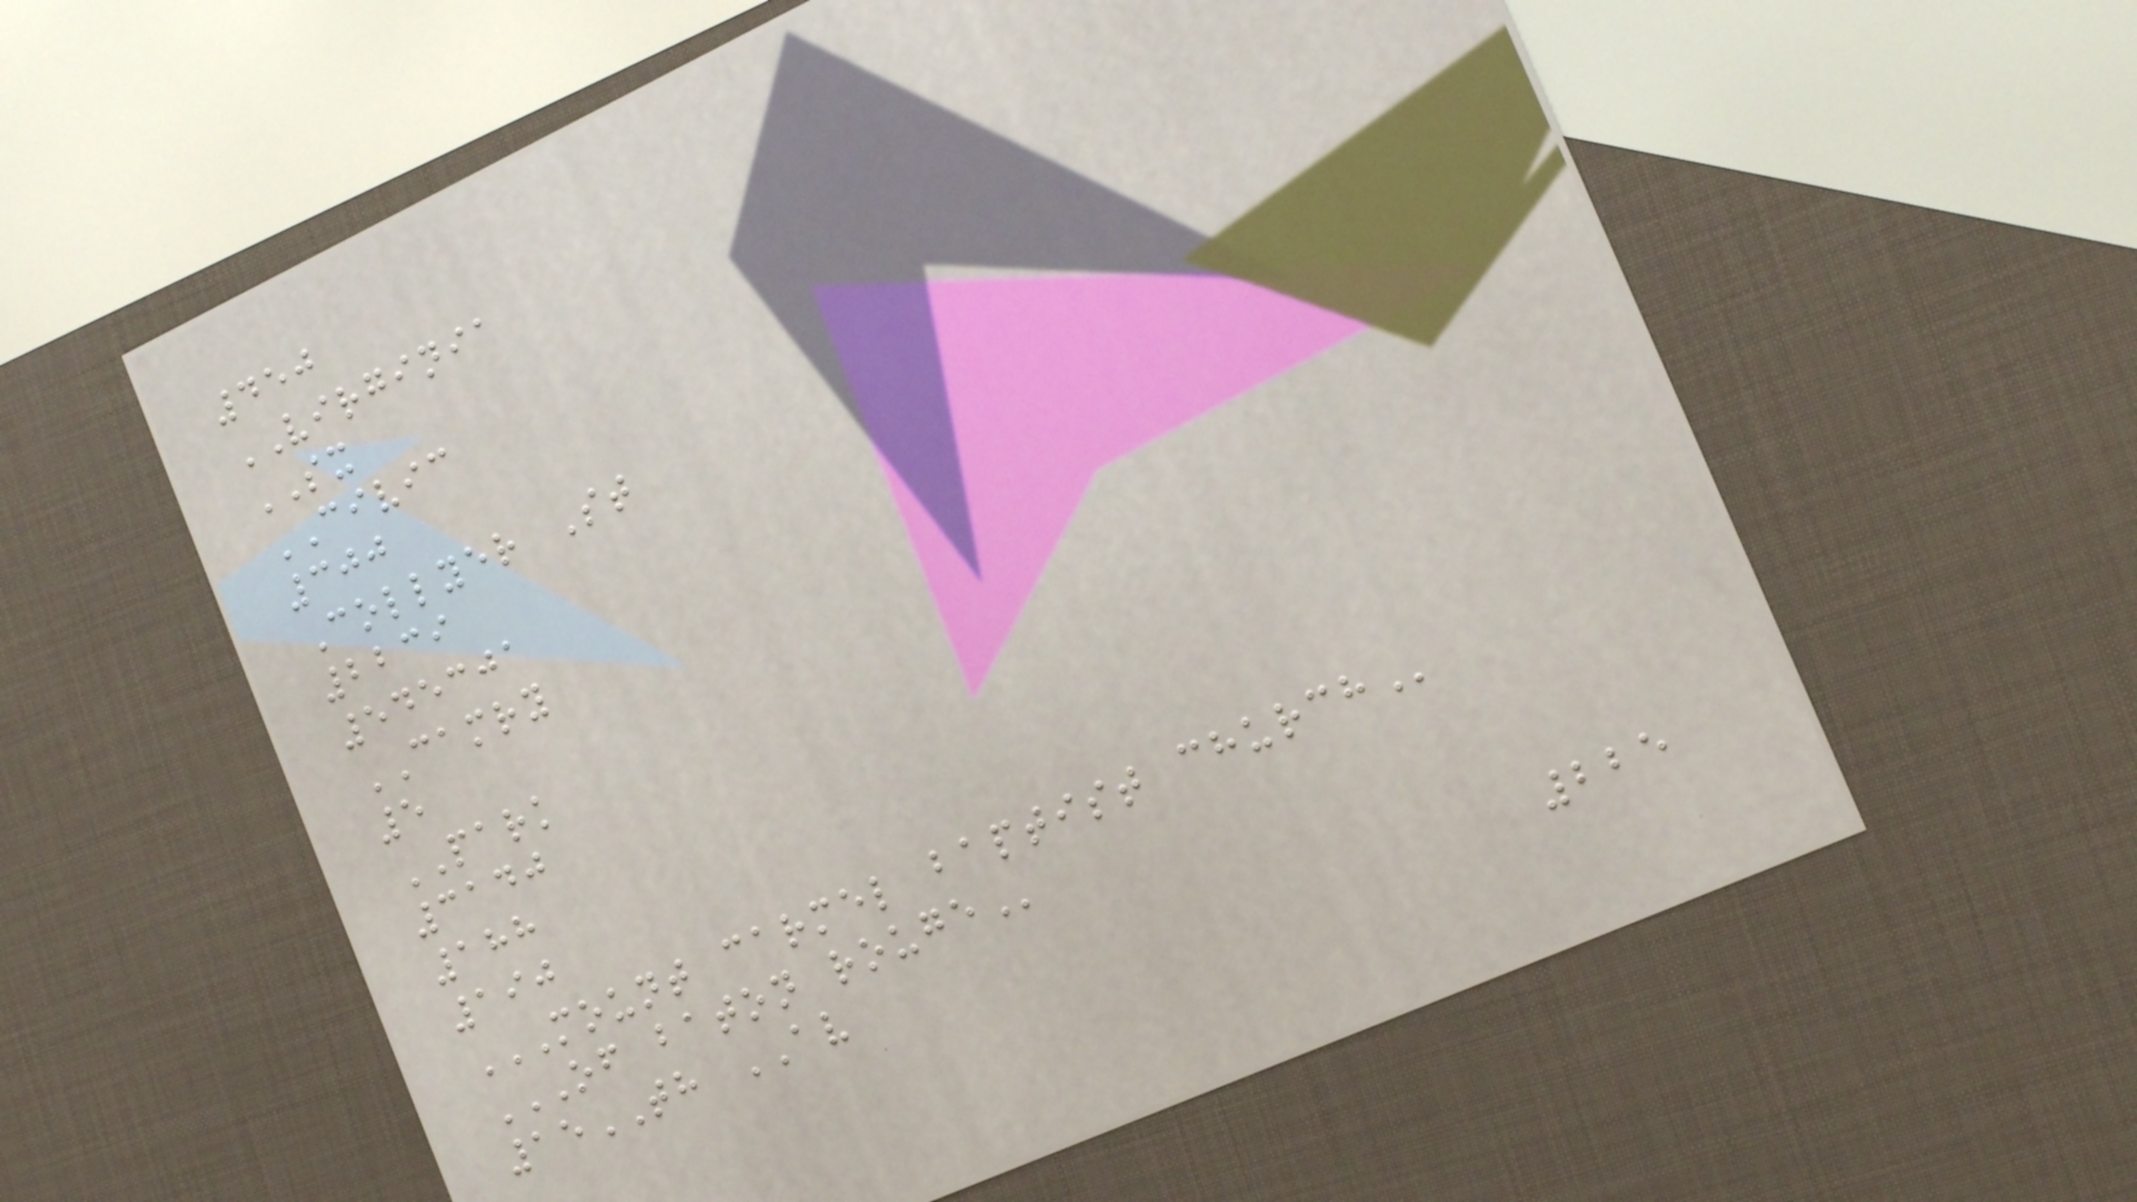450
VIRGINIA
SX
CIVIC
300
Collyer St
2239
545301
CAMRY
5
PARK
3140
188
190
MOUNT CARMEL BAPTIST CHURCH
OF BATON ROUGE
15TH AV
225
